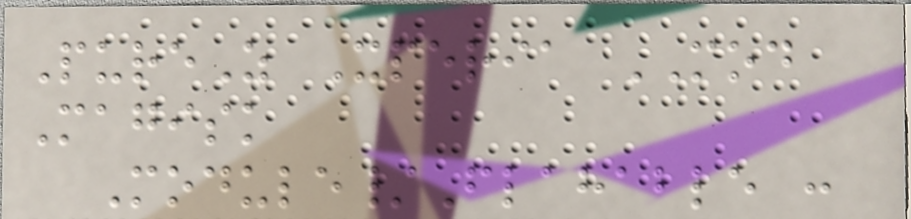PureZ Xperia MOD
Magisk
Module/Flahable :
